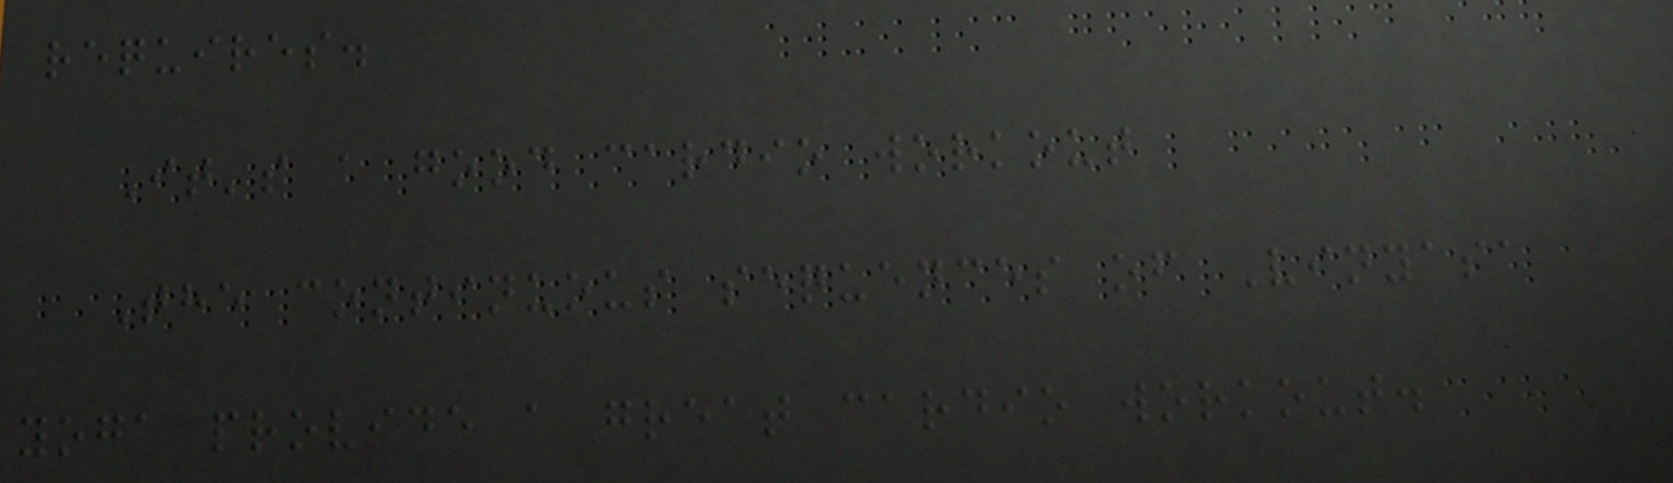requires.
It's a good cardio workout
The continuous sequences of Vinyasa
yoga provide a great cardio workout.
